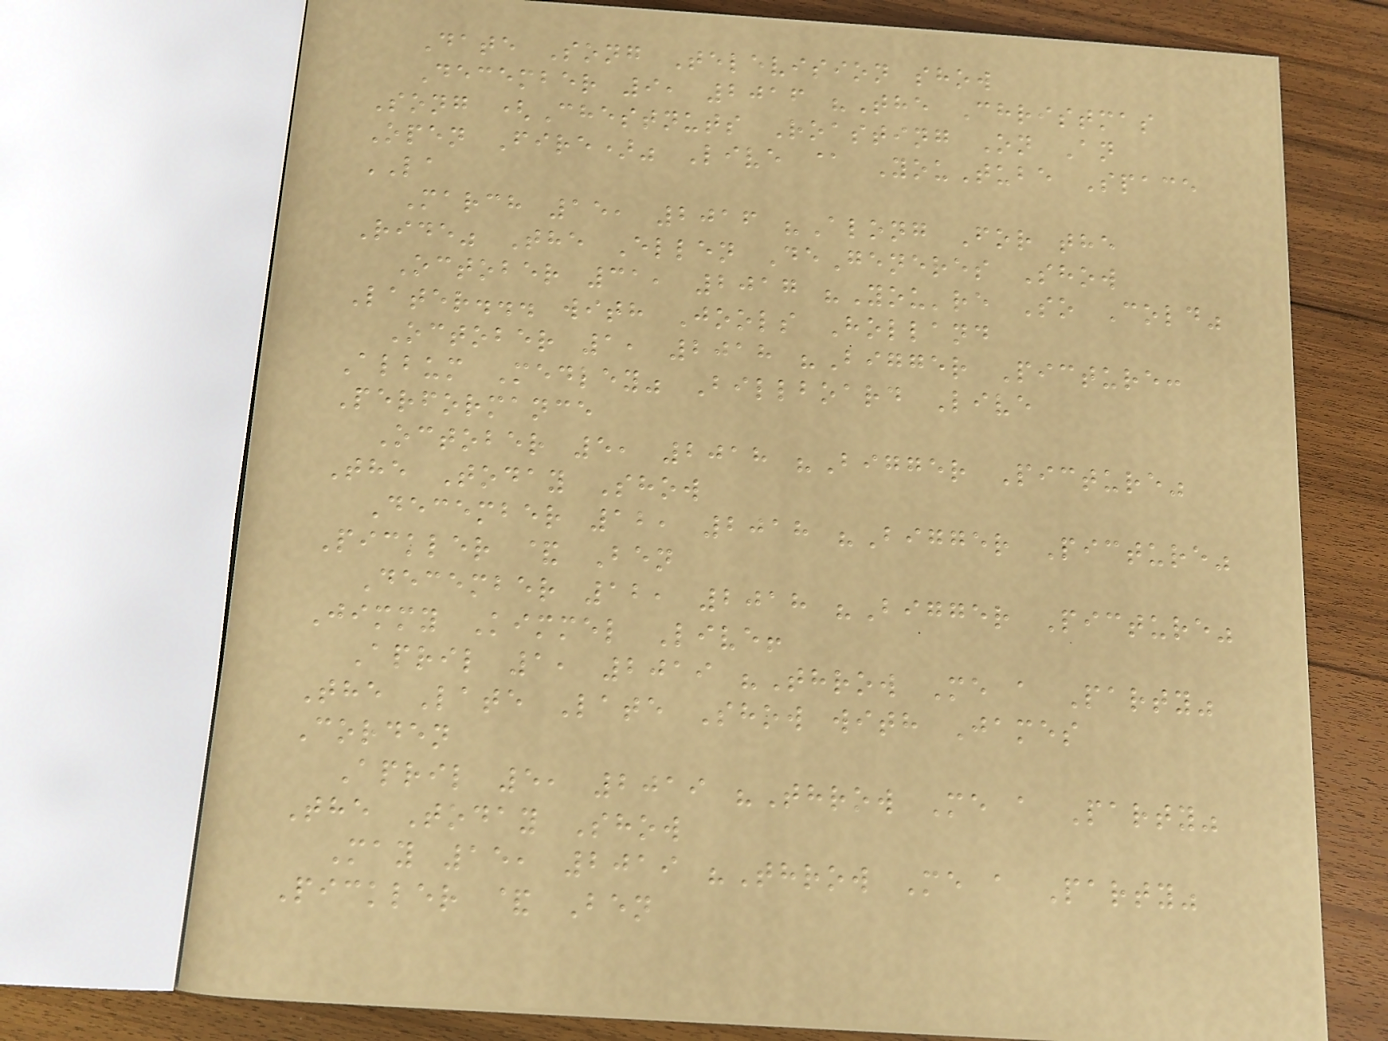Date Song Television show
December 9, 2016 "The Christmas
Song (Chestnuts Roasting On An
Open Fire)" Live @ YouTube Space
LA
March 15, 2016 "Along For the
Ride" The Ellen DeGeneres Show
October 31, 2017 "You're So Cold"
Later... with Jools Holland
October 1, 2018 "Bigger Picture:
Album Medley" Billboard Live
Performance
October 5, 2018 "Bigger Picture"
The Today Show
December 12, 2018 "Bigger Picture"
Pickler & Ben
December 12, 2018 "Bigger Picture"
Jimmy Kimmel Live!
April 1, 2019 "Throw Me a Party"
The Late Late Show with James
Corden
April 5, 2019 "Throw Me a Party"
The Today Show
May 15, 2019 "Throw Me a Party"
Pickler & Ben
